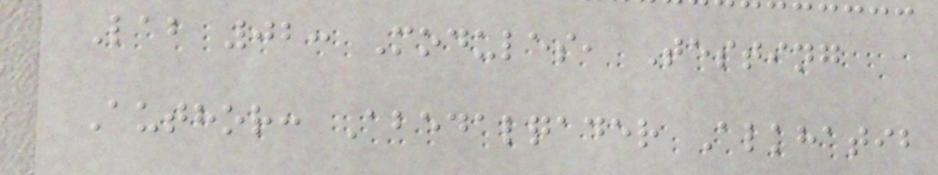Lab 02: Modules, Testing
Author: Abedalqader Alkhatib
